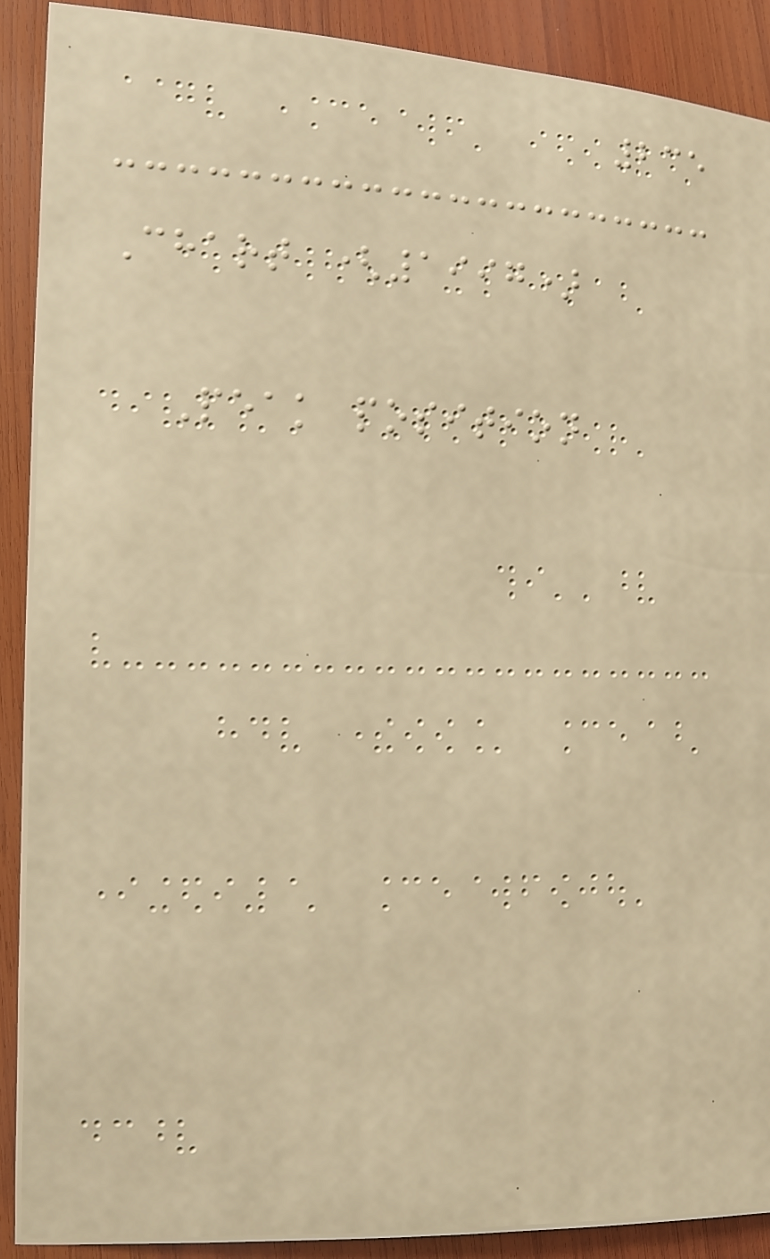235
Chart (1997)
Peak position
